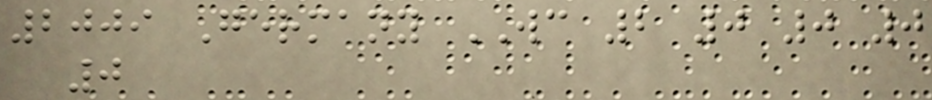2009 Germany WC 2 0 0 0
0
